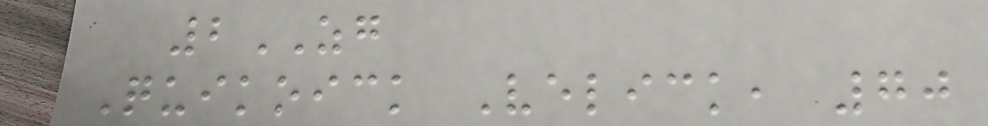2ZG
Quikoick Velick, 70
